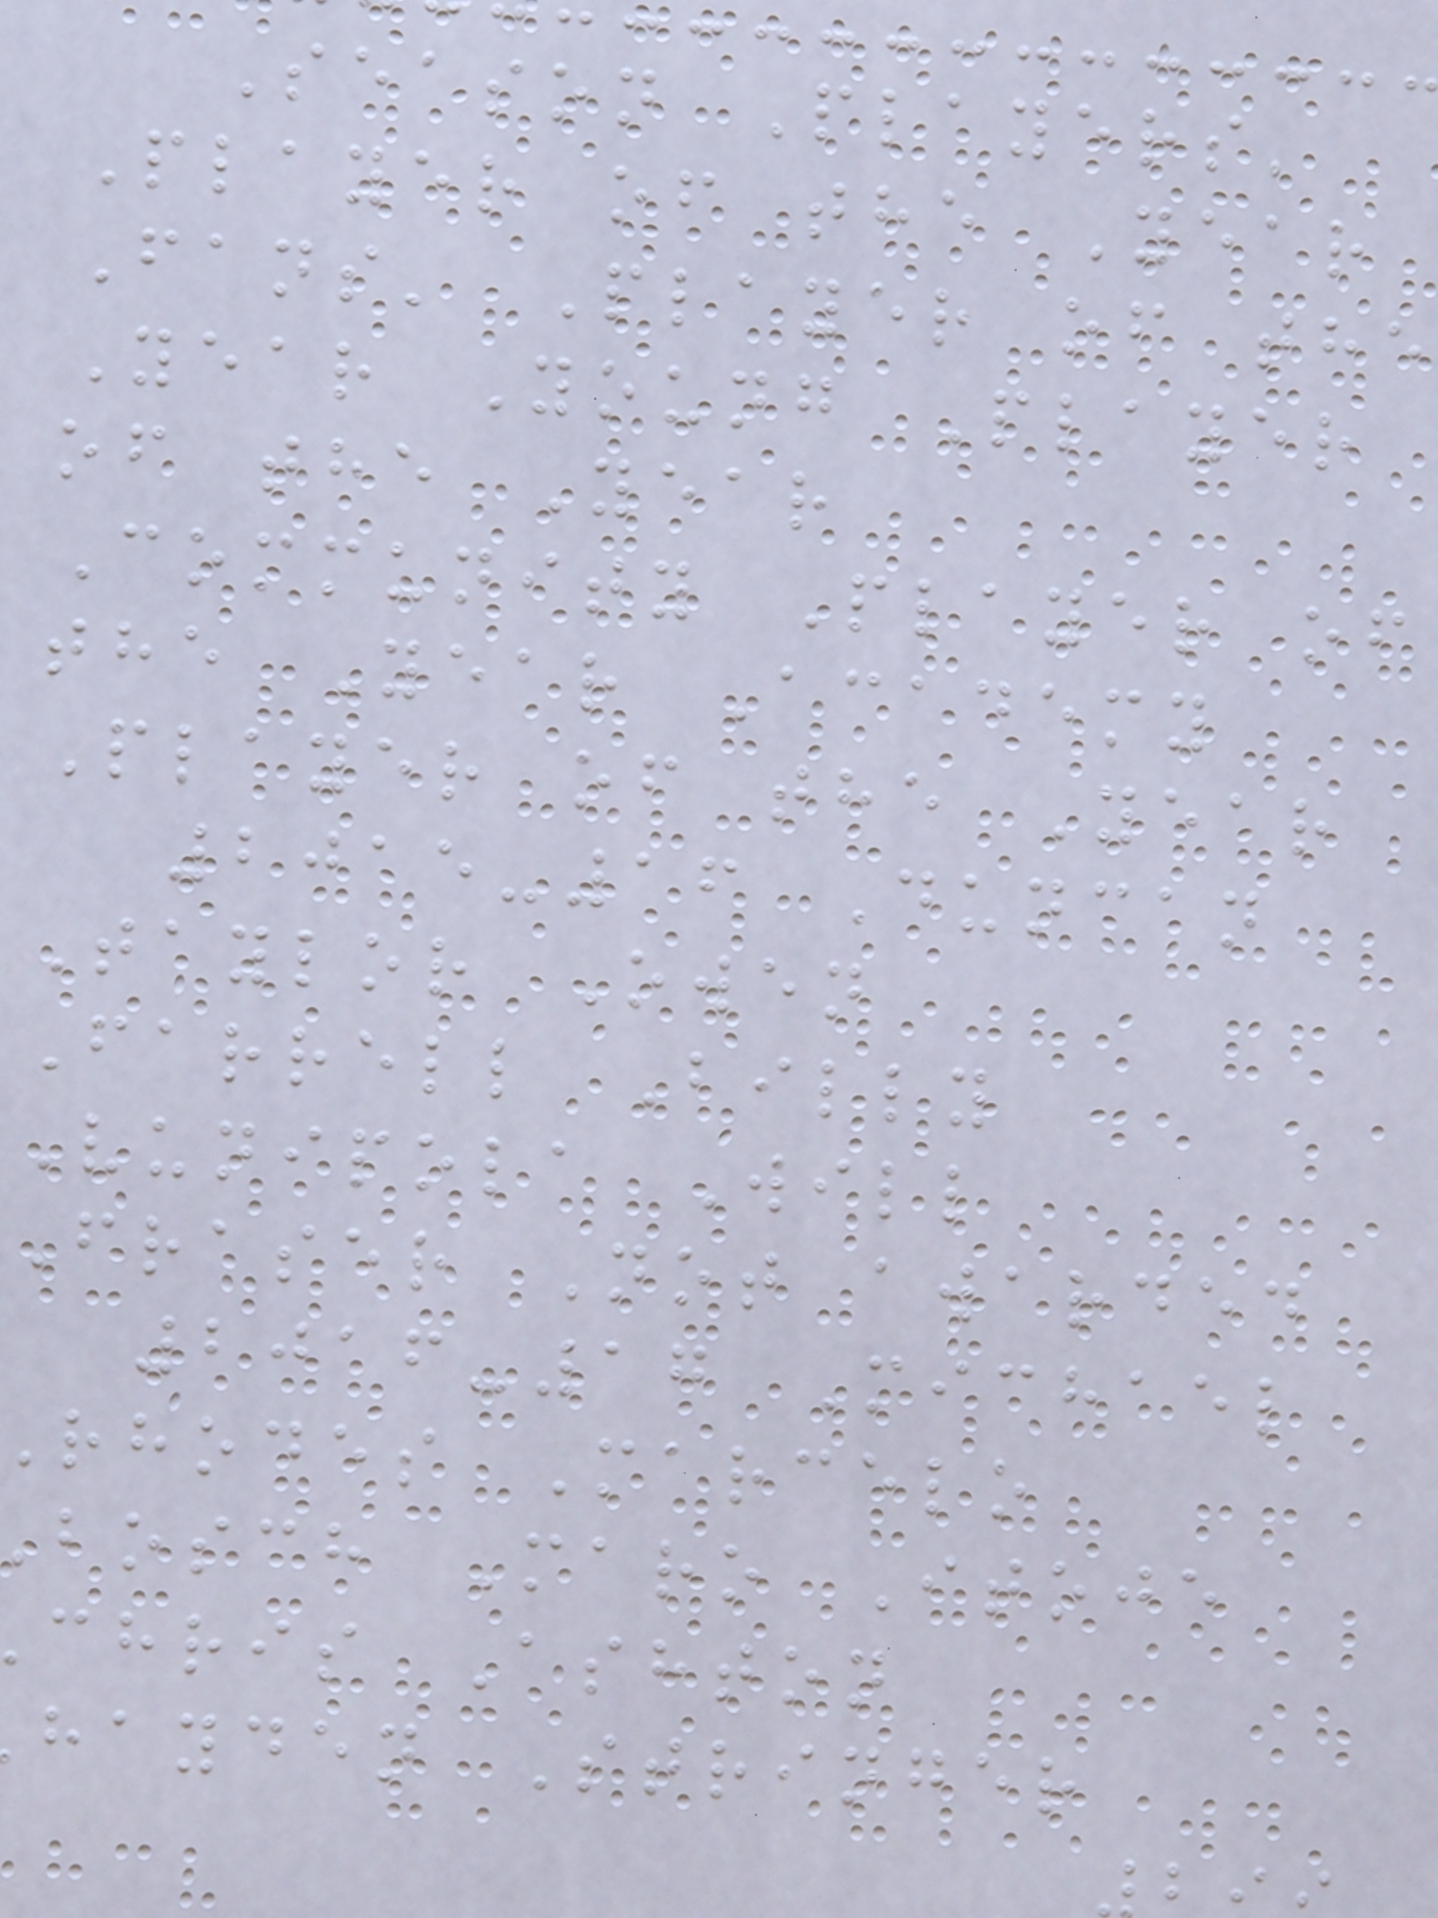Season Players'
Player of the Year
Fans' Player of the
Year Young Player
of the Year
Community Player of
the Year Academy
Player of the Year
2015-16 Duncan
Taylor Owen
Farrell Billy
Vunipola Will
Fraser Not awarded
2016-17 Michael
rhodes Marcelo
bosch Maro Itoje
chris Ashton
hayden Stringer
